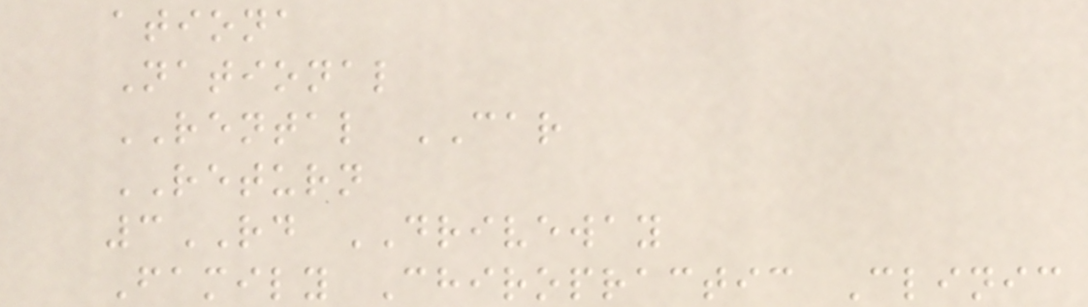ationa
National
RENTAL CAR
RETURN
3RD DRIVEWAY
Family Chiropractic Clinic
